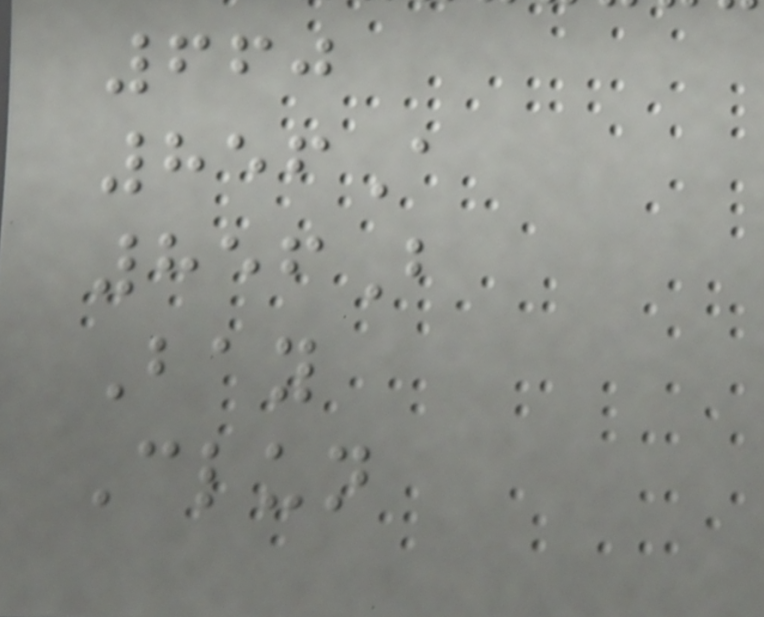660
856A
856B
Bay
Clun
